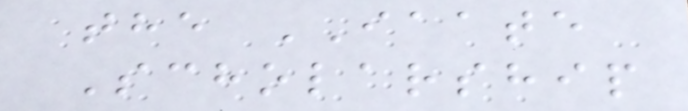the IAATE
Scholarship
